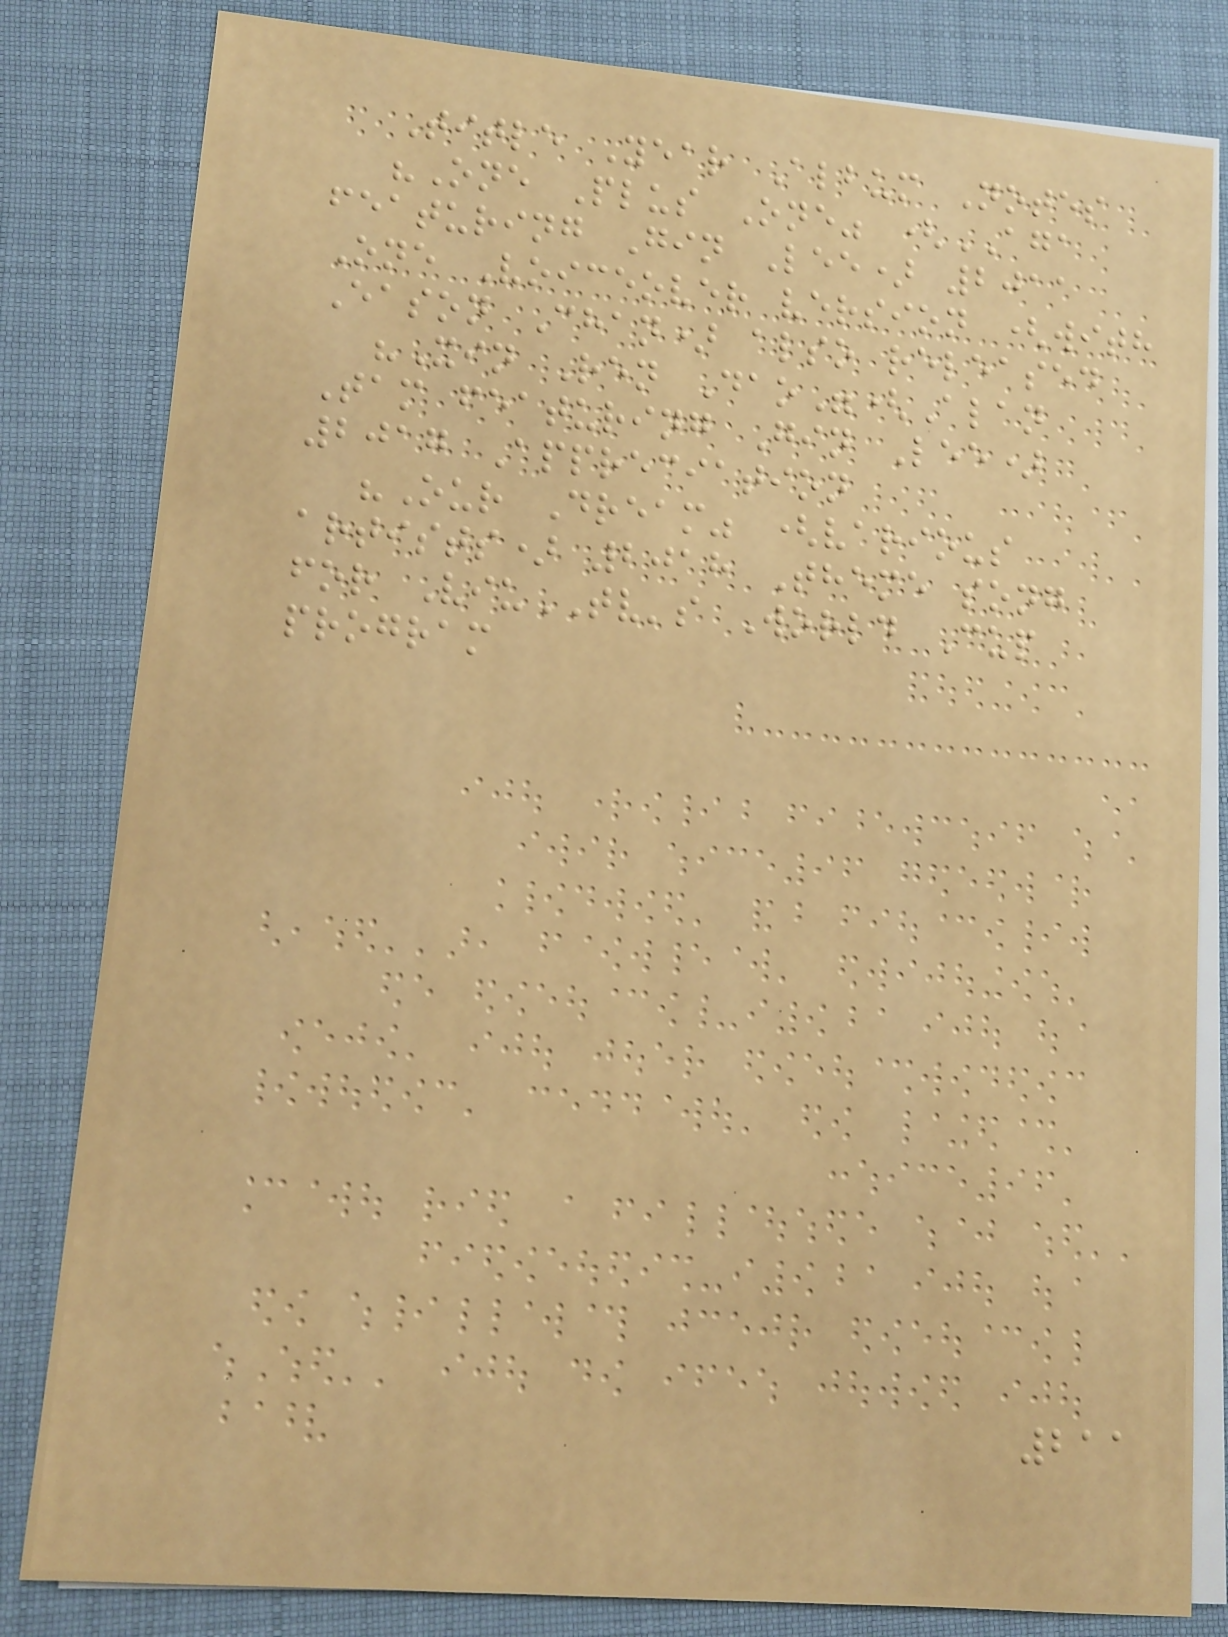Title Year Album Notes
"One Plus One" (AGA
featuring Gin Lee) 2011
One Voiceover version (with
Eason Chan) also released
"Xin Ren Dao"(Alan
Tam featuring Gin Lee)
2017 Appreciation
"Our Dream" (various
artists) 2018 Theme song
for ViuTV's World Cup
program
211
